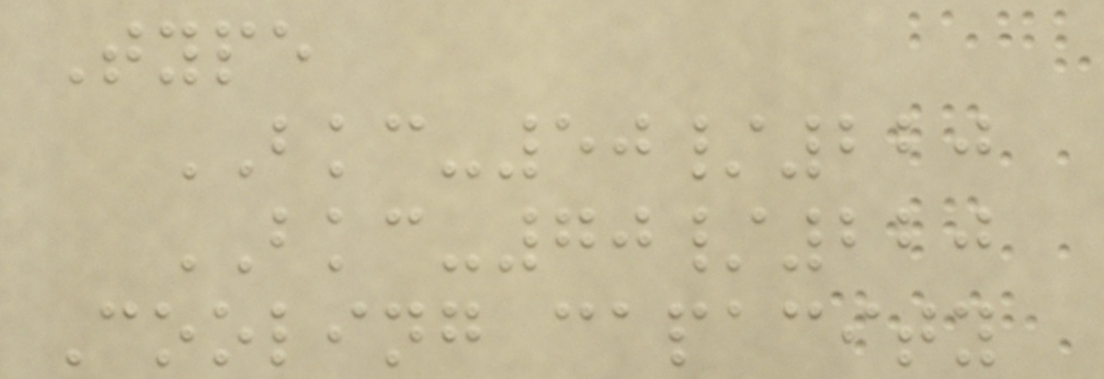Type
BKC-50/220
BKC-70/220
Cooling capacity
